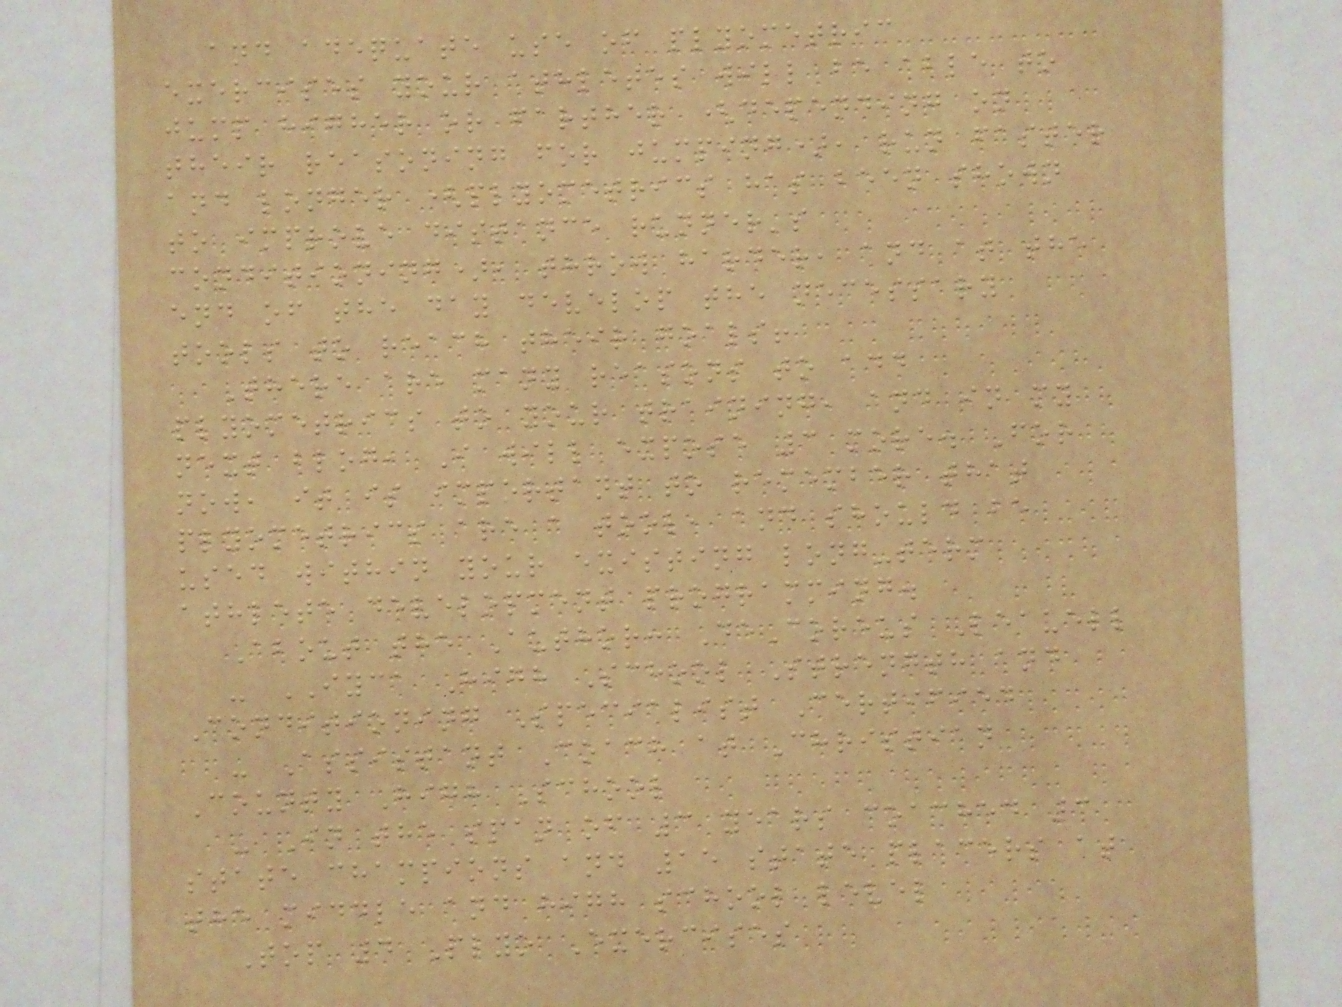and adequate use of plyometric
exercises your athletes will be able to
jump higher or farther (depending on
their reasoning for jumping), run faster
and longer (plyometrics has been shown
to improve distance runner's
conditioning), throw harder, and at the
end of the day develop the necessary
tools to reach their goals!
There are many reasons to add
plyometrics to your training, and in my
next blog, I will expose 3 more. For
now, it is important to remember that
plyometrics are a tool, and should be
used within your existing long-term
athlete development programming.
About the Author: DeCoreus Leavell
- IYCA High School Strength and
Conditioning Specialist Certified
- Assistant Coach at Christian
County High School
- In the span of 3 years coached 3
state champions and 15 state placers at
the middle and high school level
Top 4 Plyo Exercises
